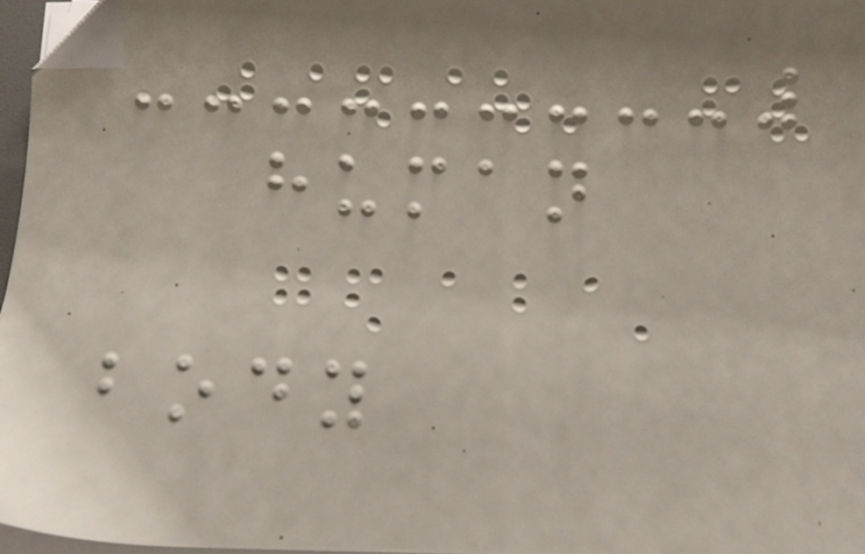human
body
